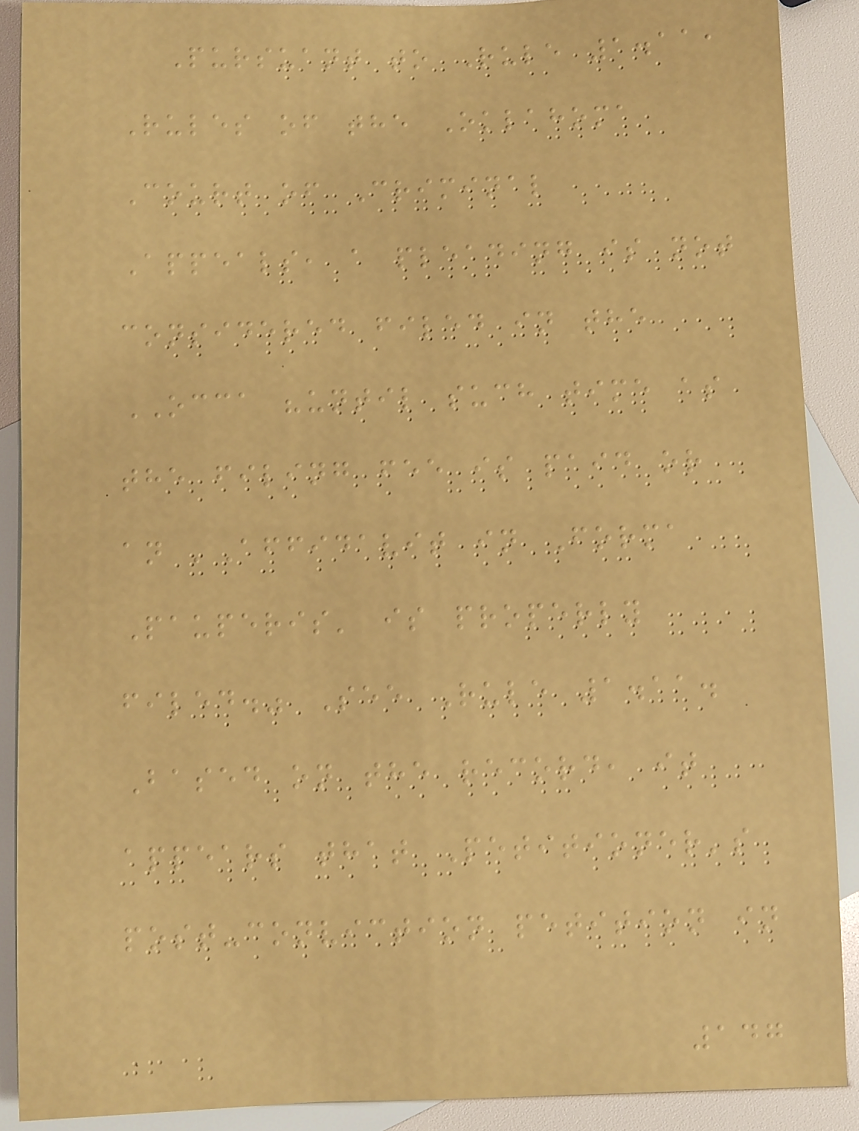Pursuant to Rule 1.11,
Rules of the Oklahoma
Court of Criminal
Appeals, a pleading is not
considered filed in the
OCCA "until such time as
the filing fee is paid or
an 'Affidavit in Forma
Pauperis' is properly
filed." See Rule 1.11.
Based on the record, it
appears that Petitioner's
post-conviction petition in
147
